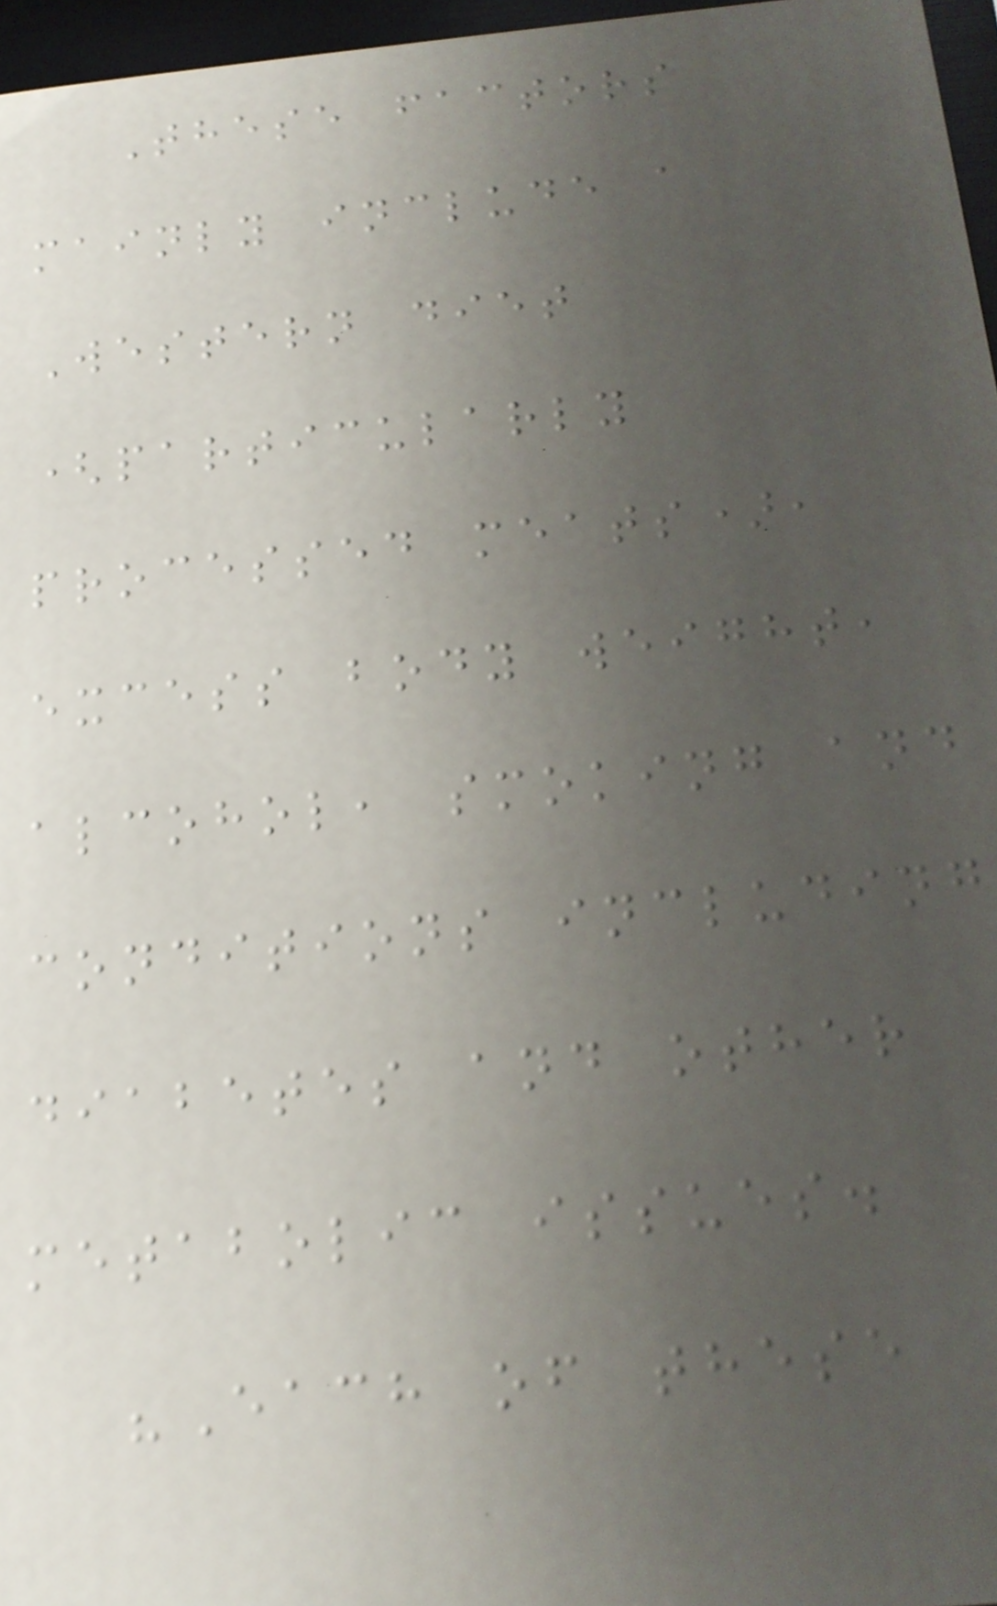These factors
mainly include a
Western diet
(particularly
processed meats),
excess body weight,
alcohol, smoking and
conditions including
diabetes and other
metabolic issues.
"Each of these
